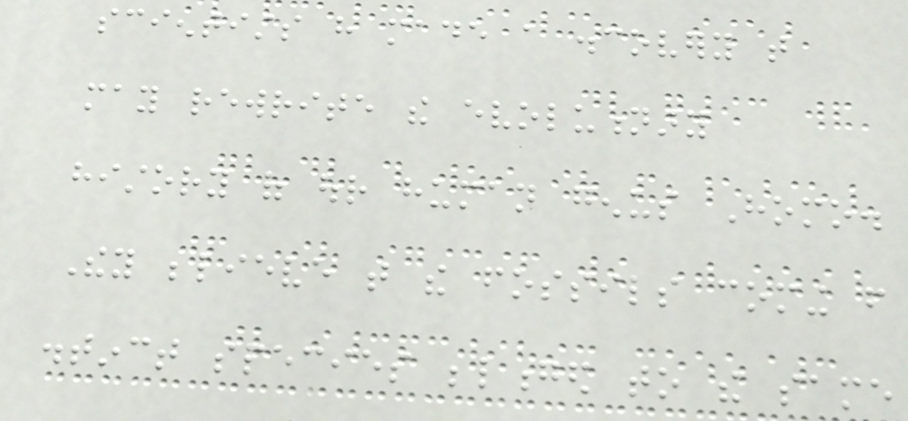scientists have made a discovery that
may rewrite the evolutionary
history of our human genus Homo.
They believe that the fossils coming from
distinct species belonged to the same
